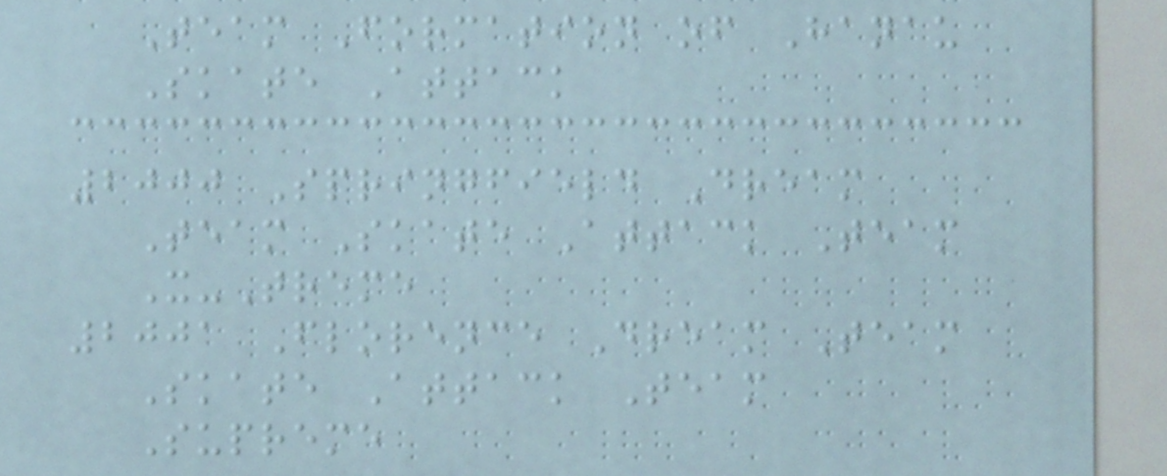Team Formation of Hanau
Skate Attack
2000 Springfield Dream
Team Skate Attack Team
X-Treme
2001 Florence Dream Team
Skate Attack Team
Supreme
